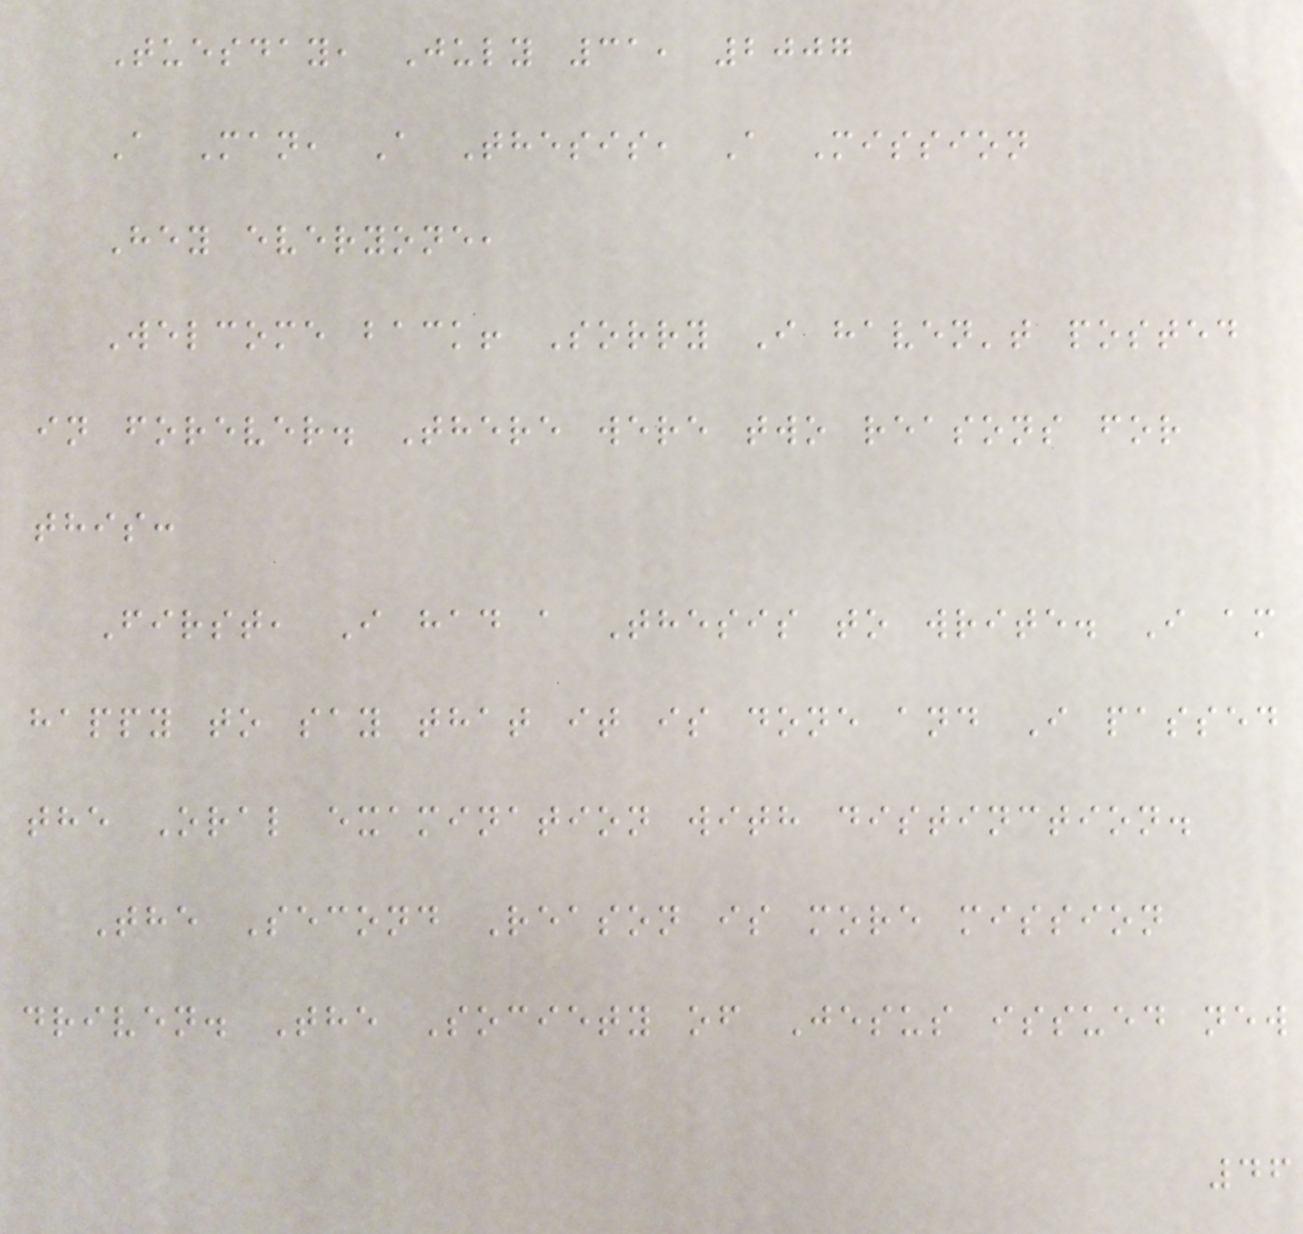Tuesday, July 31, 2007
A Man, A Thesis, A Mission
Hey everyone,
Welcome back! Sorry I haven't posted
in forever. There were two reasons for
this:
First, I had a Thesis to write. I am
happy to say that it is done and I passed
the Oral examination with distinction.
The Second Reason is more mission
driven. The Society of Jesus issued new
46
